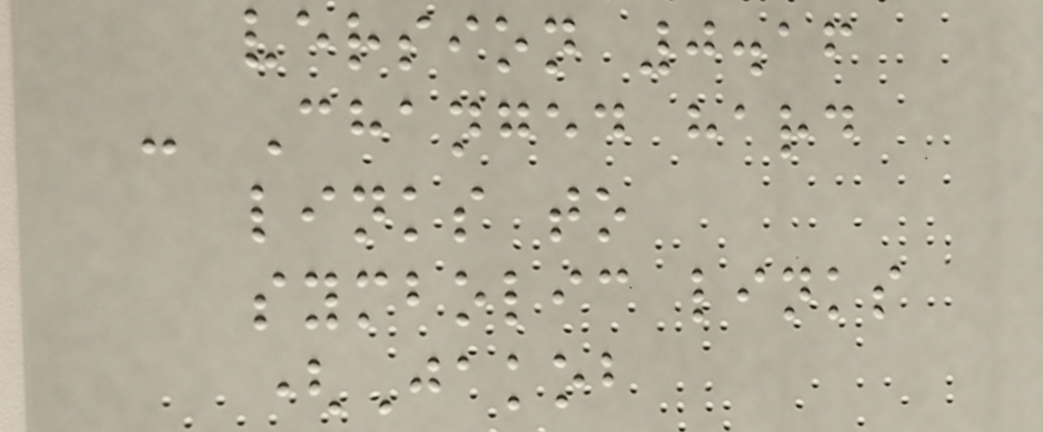version 0.16
- Changed hard
links to
symbolic links
(Jakob
